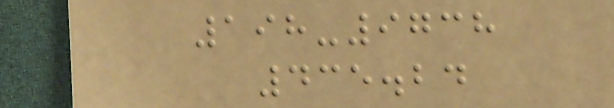198-9738
435.24
